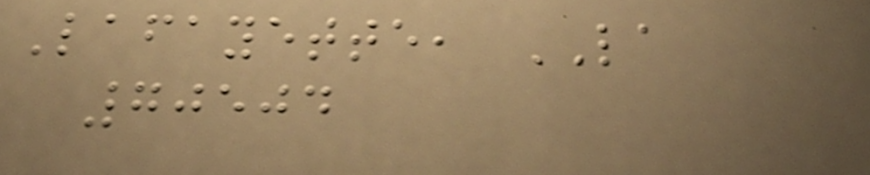Lafayette, LA
70504
